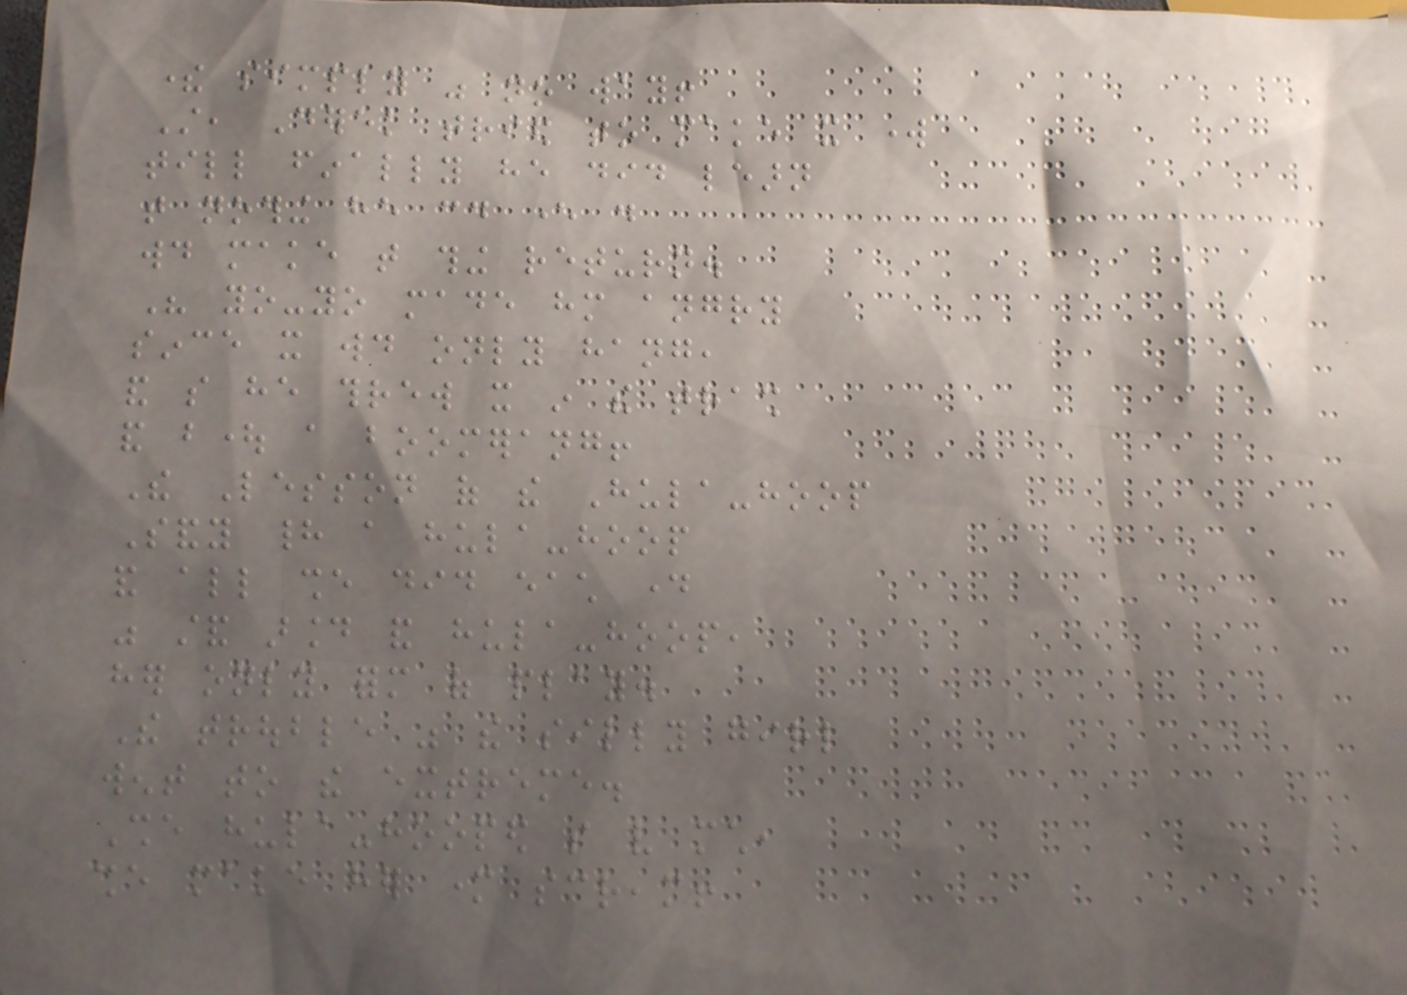there simply was no way!
Still, Derek tried to make it work
till finally he did learn
that nothing he could ever do
would make that thing return.
His yo-yo made him angry
since it would only hang,
and so he threw it in the trash
and bought a boomerang!
The Lesson of the Hula-hoop
Sandy had a hula-hoop
and all she did each day
was stand around and hula-hoop,
her only form of play.
The trouble was the silly girl
went to the extreme.
She hula-hooped so very much,
she make her mother scream!
